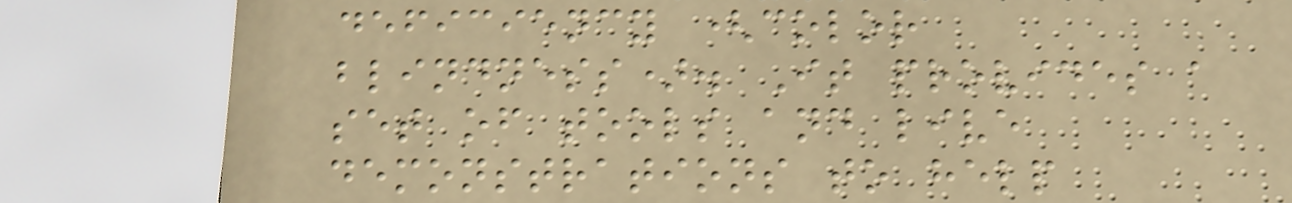deficiency (color
blindness). It provides a
set of tools and live
demonstrations to help
